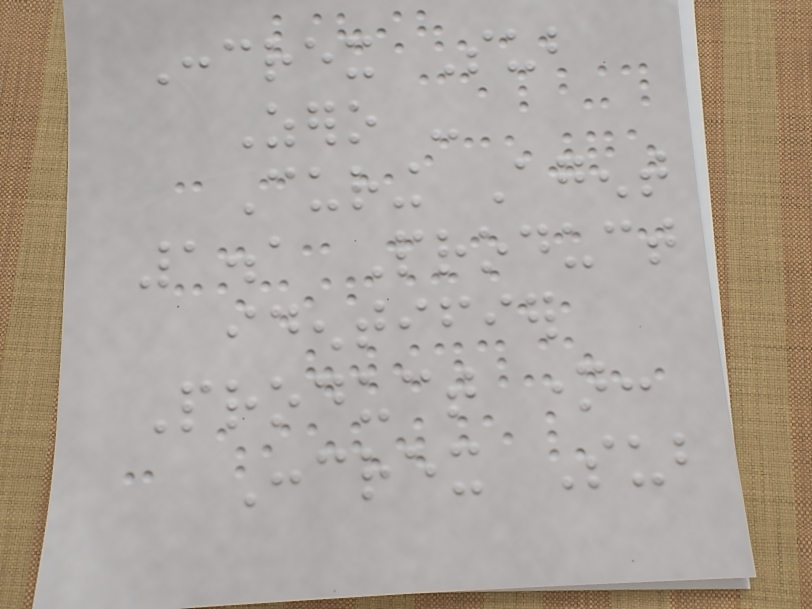Concrex Sub
Zero -
Curing Agent
1.1 Product
identifier
Product name:
Concrex Sub
